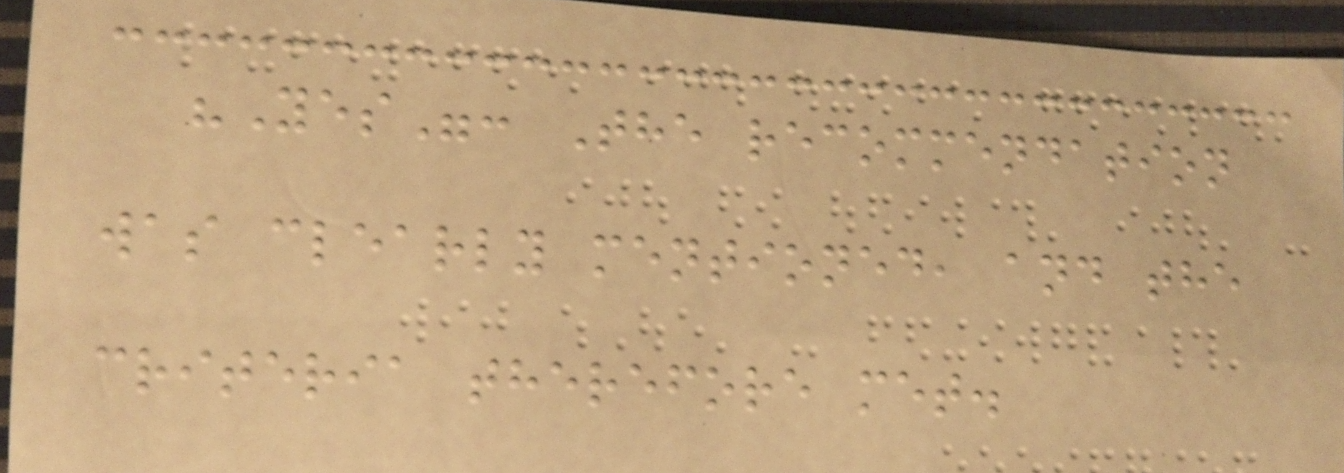"Yes": The recommendation
was clearly mentioned, and the
criteria therefore met.
